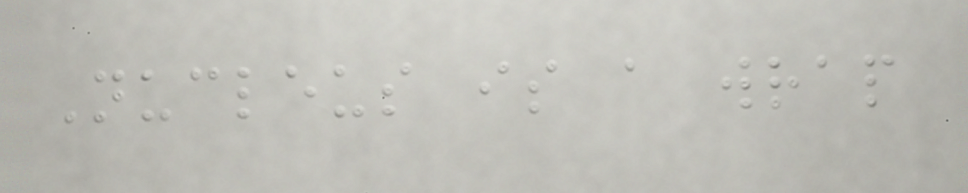Nucleus is a wrap
